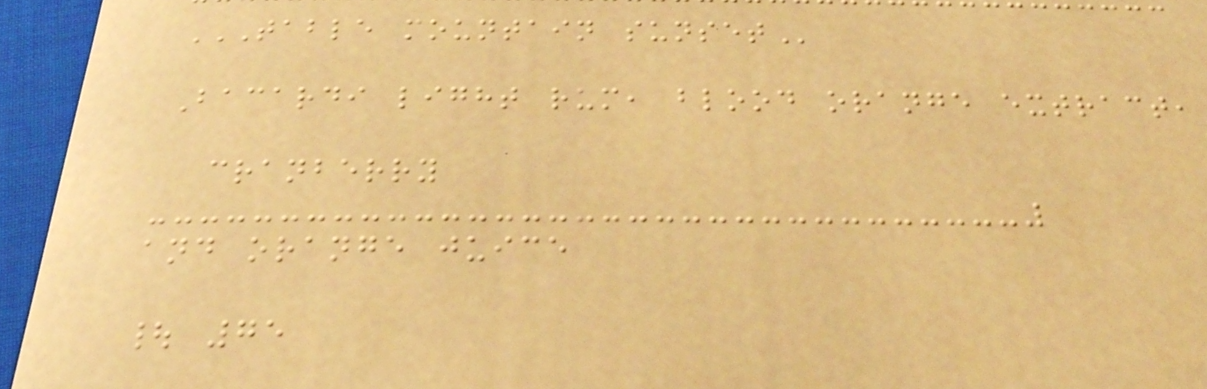TABLE MOUNTAIN SUNSET
Bacardi light rum, blood orange extract,
cranberry
and orange juice
| 75
